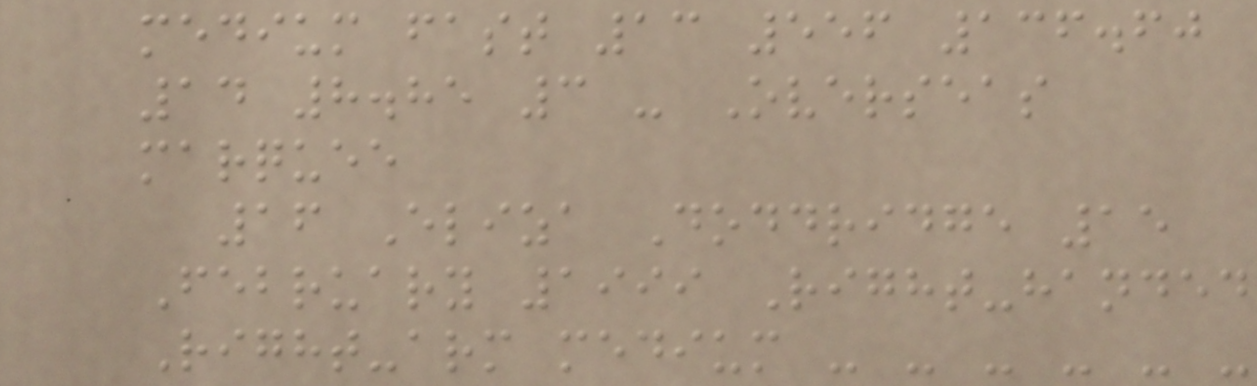medium fast 13 556 136.60
14 8.85 3 - Overseas
marquee
16 Eliza Doddridge 15
February 1999 Right-handed
Right-arm medium - - - - - -
